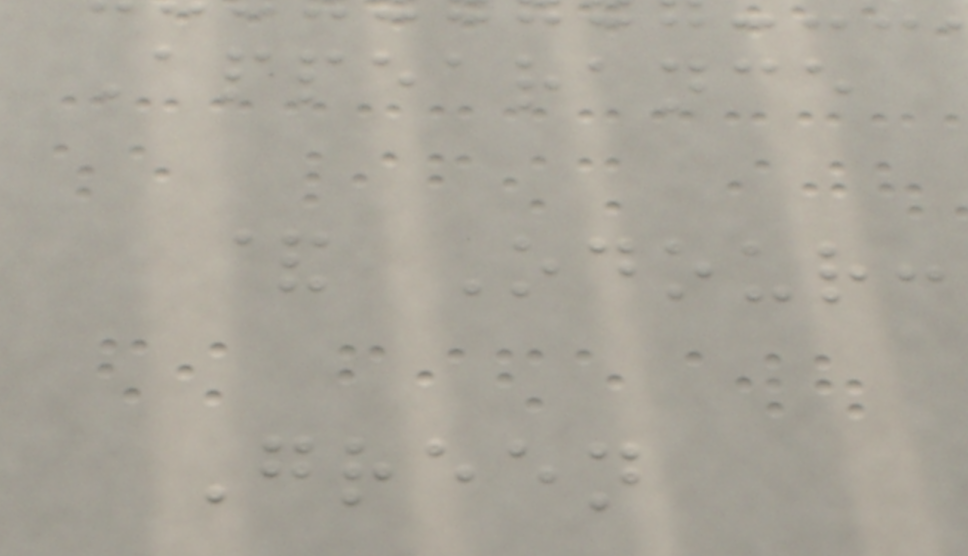Appearance
& Odour:
Green
